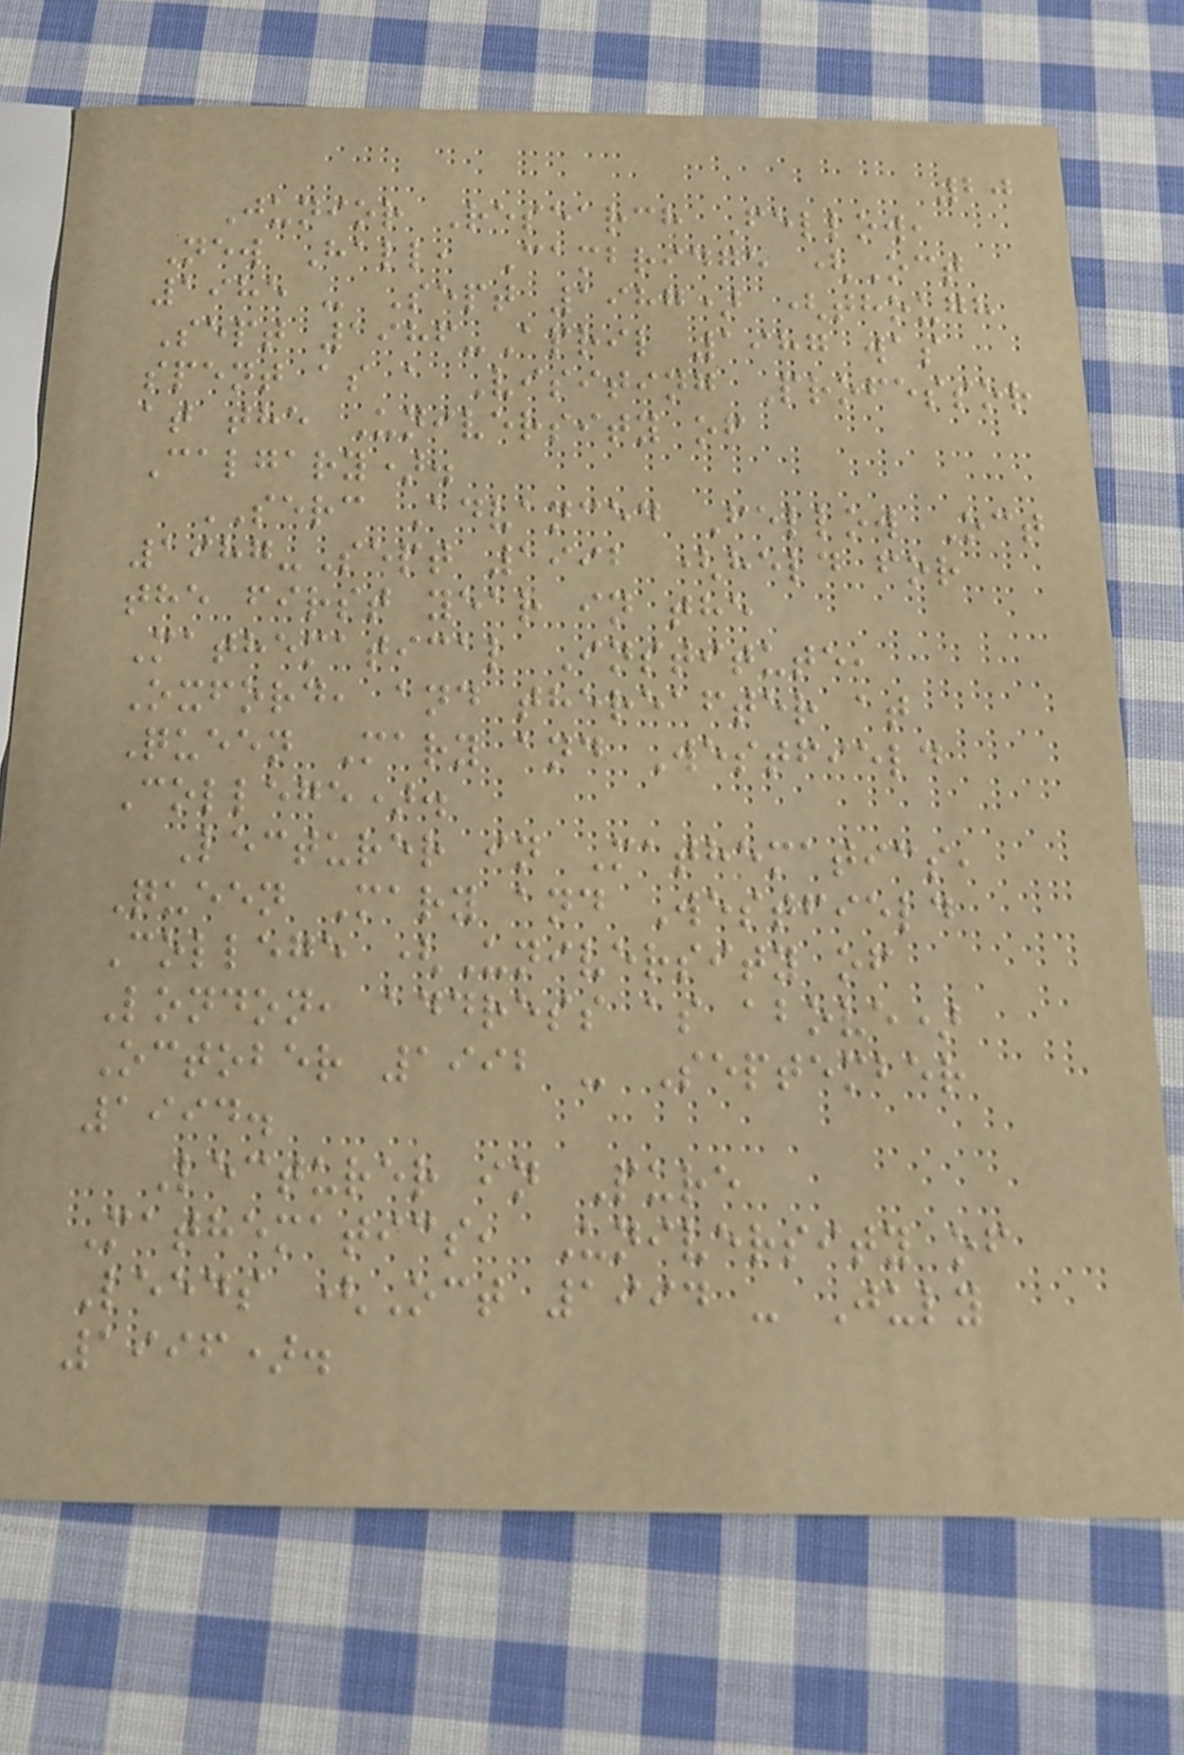20
Junior Research Fellow,
New Hall, Cambridge (Oct
1985 - Sept 1987) (though
Sept 1986-April 1987 was
spent as a Visiting Professor
at the University of
Calgary).
SERC Advanced Fellow Oct
1987-Sept 1992 (held for
the first year in the
Mathematical Institute,
Oxford, and thereafter at
Queen Mary and Westfield
College).
Lecturer in Mathematics,
Queen Mary and Westfield
College (University of
London, address as above)
October 1992 - September
1994.
Lecturer in Pure
Mathematics, University of
Leeds (Oct 1994 - July
1996).
